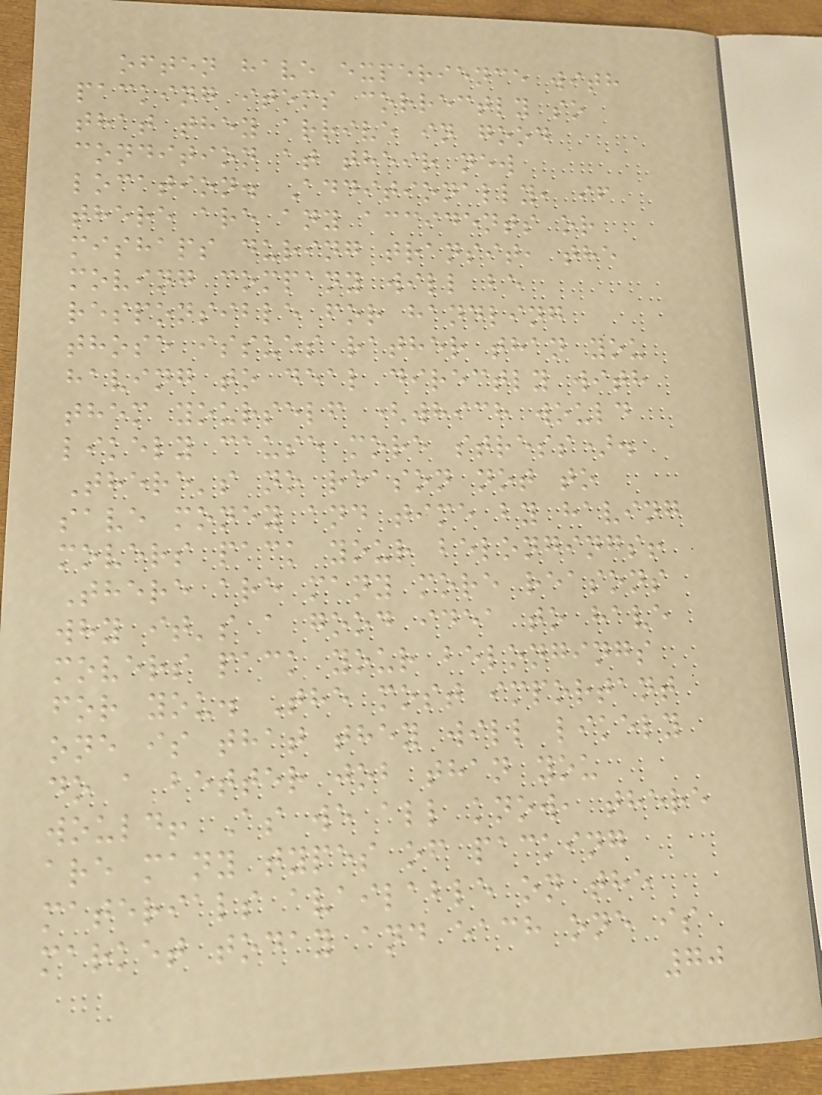often have experience with
packing items correctly so
that they arrive in good
condition at their new
location. Additionally, if
there are any accidents or
mishaps during transit, the
moving company will be
responsible for handling
those issues rather than you
having to deal directly with
them yourself (which would
likely cause more stress).
There's no reason not to
save money and time by having
movers pack your belongings!
There are many more reasons
why it's a good idea to have
movers pack your belongings
for you. The most important
one is that they will likely
do a better job than you
would! As we all know, there
are many types of packing
materials available on the
market today and each one is
70
